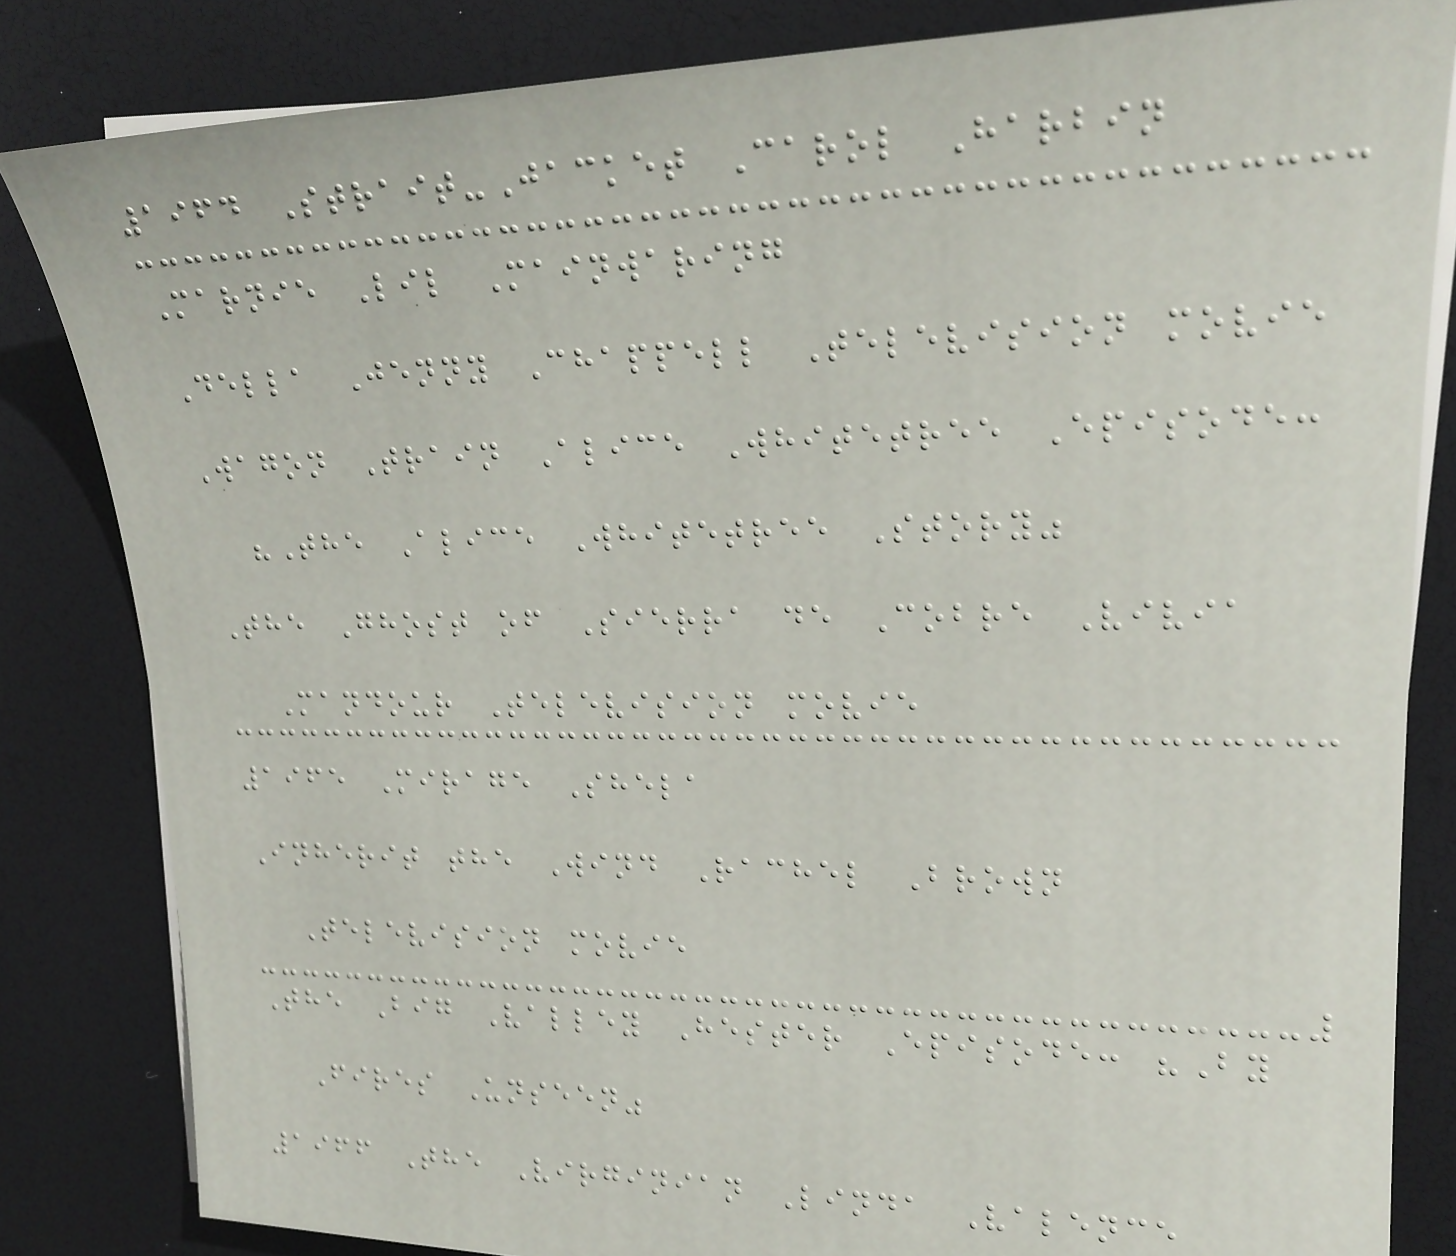1964 Strait-Jacket Carol Harbin
Marnie Lil Mainwaring
Della Jenny Chappell Television movie
Wagon Train Alice Whitetree Episode:
"The Alice Whitetree Story"
The Ghost of Sierra de Cobre Vivia
Mandour Television movie
1965 Mirage Shela
Inherit the Wind Rachel Brown
Television movie
The Big Valley Hester Episode: "By
Fires Unseen"
1966 The Virginian Linda Valence
